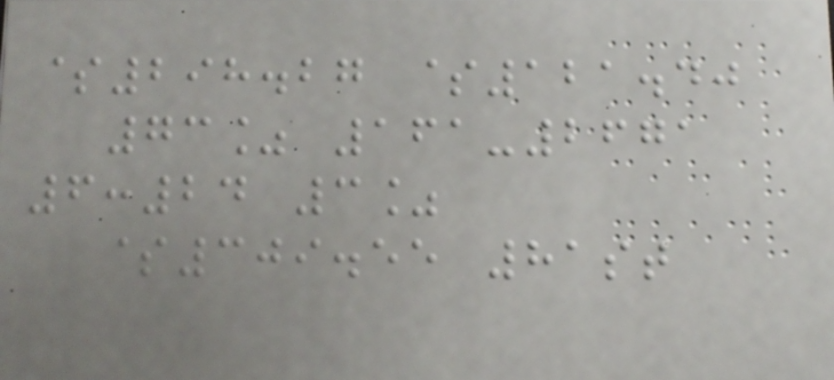$298.27 $121.40
73% 161-2671
6:24 3%
$309.55 81st
